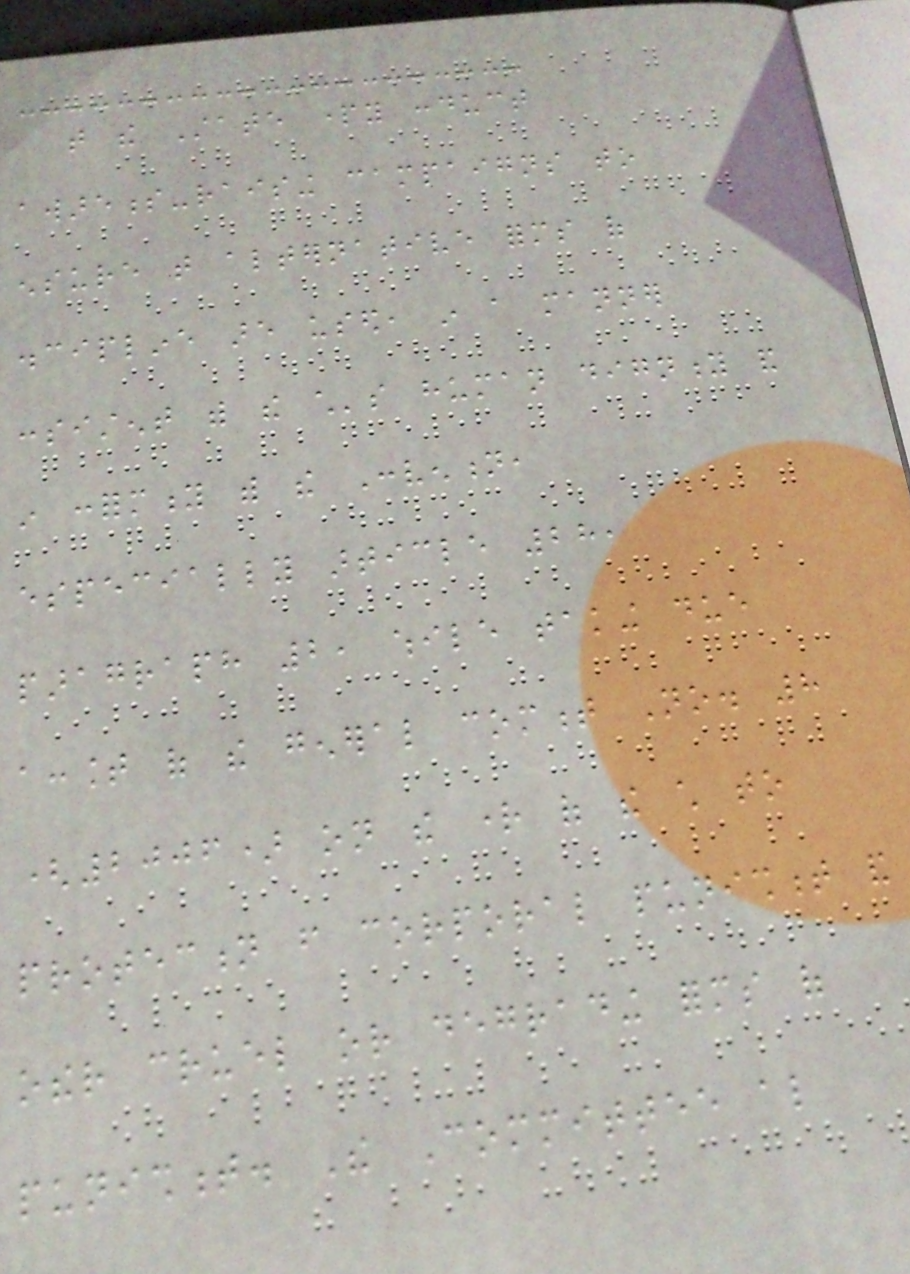that the State party conduct
awareness-raising campaigns to
ensure that alternative forms of
discipline are used, in a manner
consistent with the child's human dignity and
in conformity with the Convention,
especially article 28,
paragraph 2, while taking due
account of the general comment No. 8
(2006) on the right of the child to
protection from corporal punishment and
other cruel or degrading forms of
punishment. The Committee also
